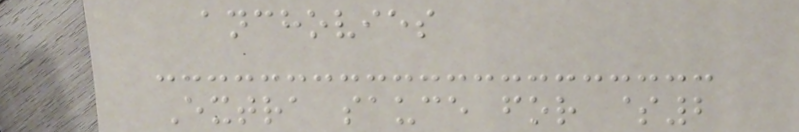anchovies
Extra sauce for $2
